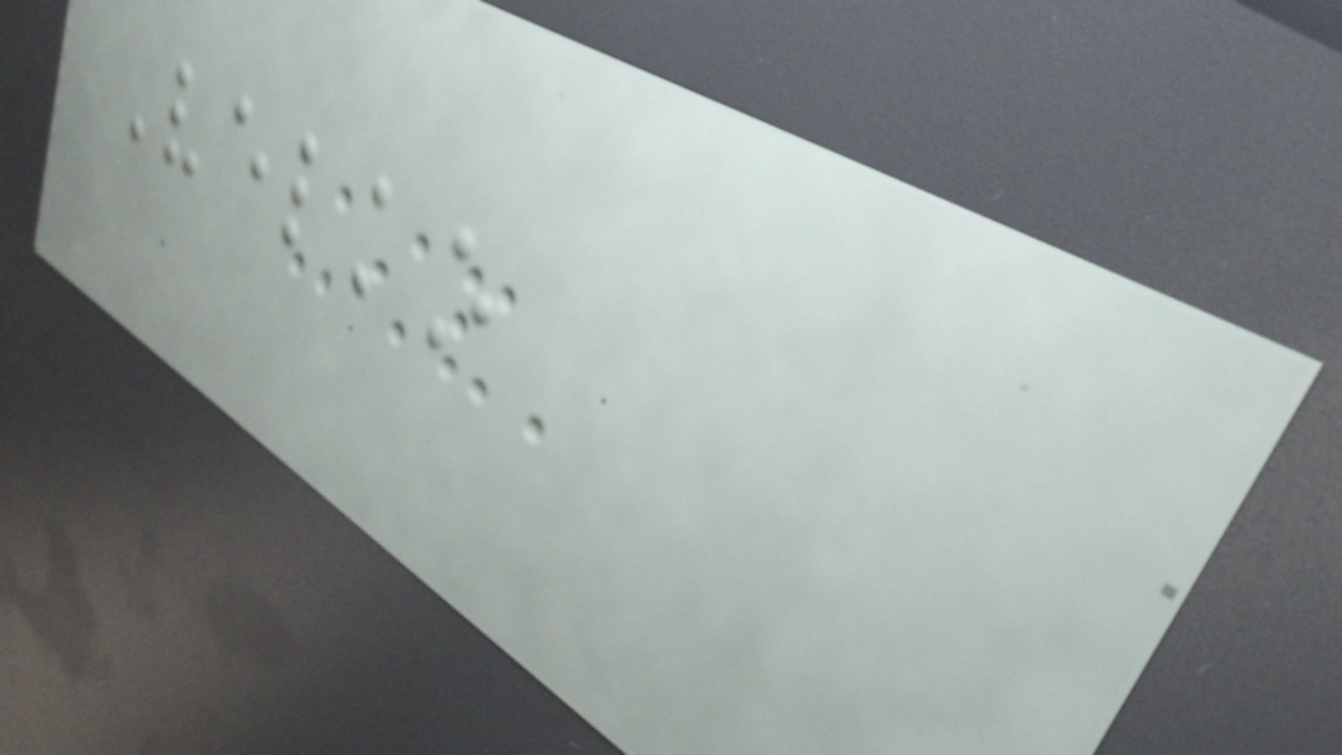Velko
